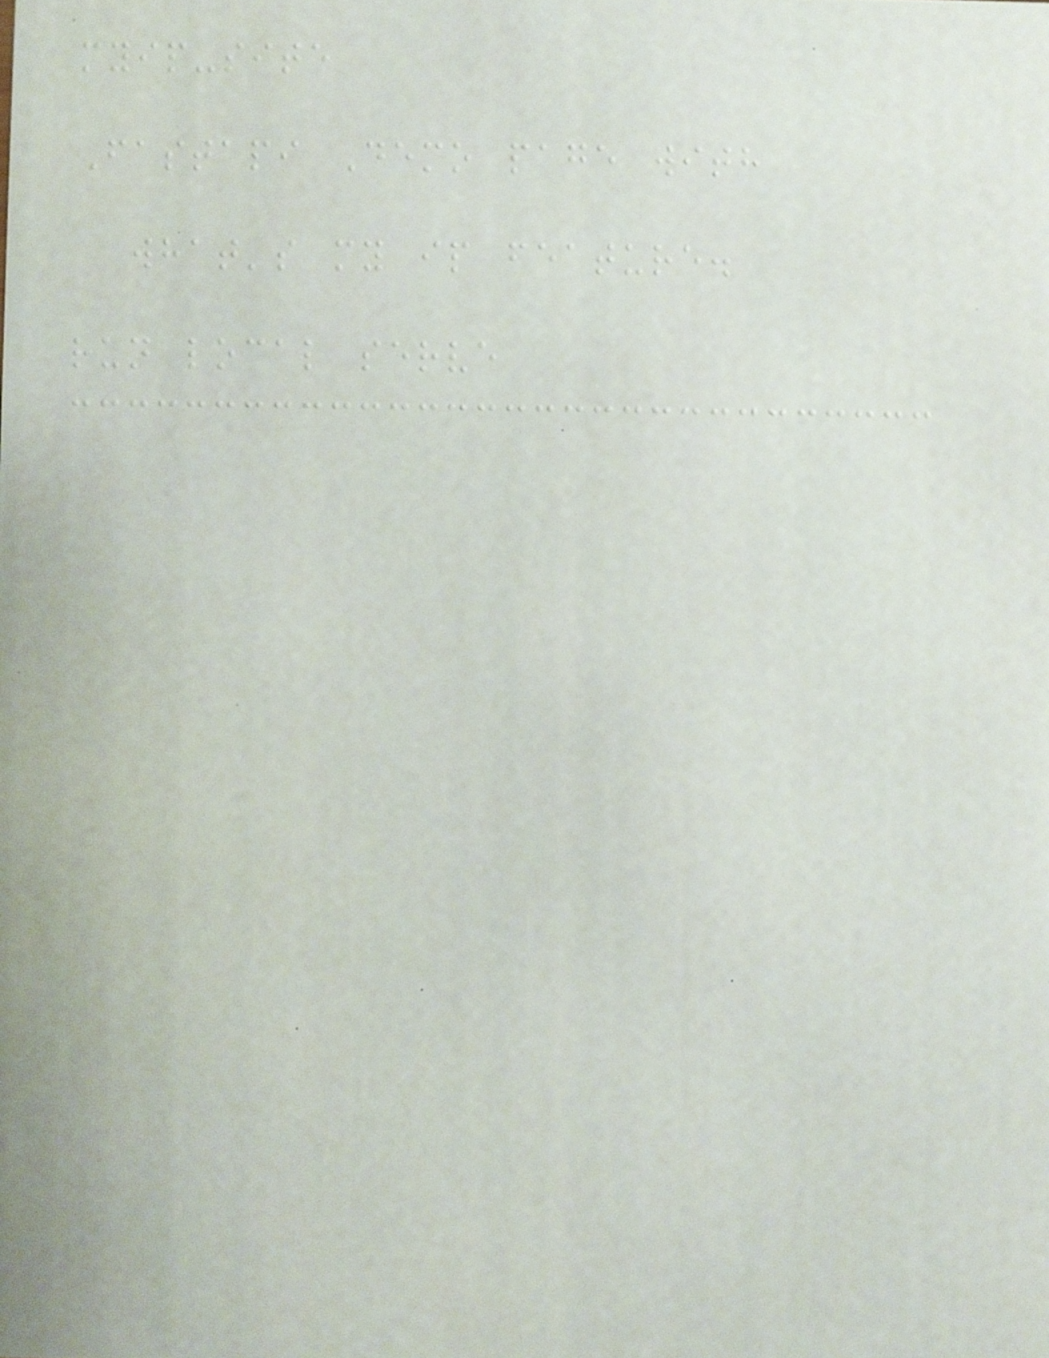myip-site
Fastapi Demo page with
what's my ip feature.
run local serve
